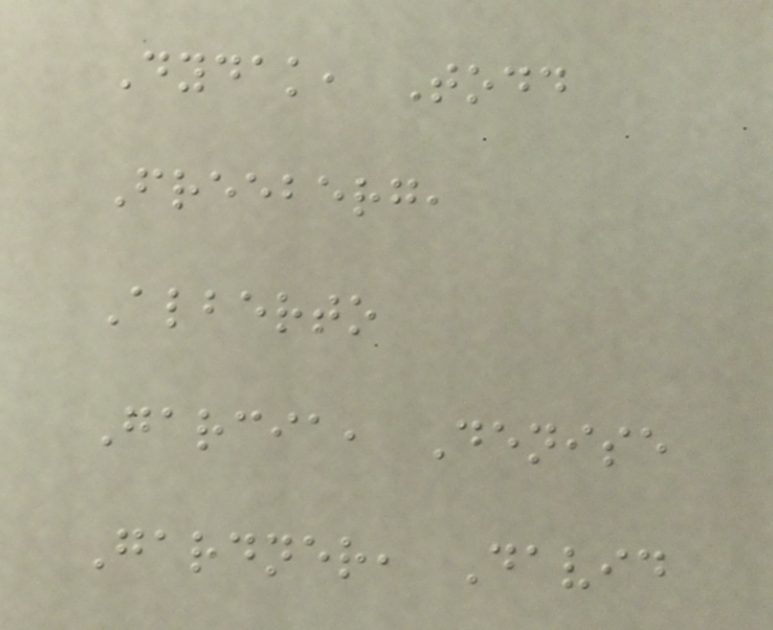Dydak, Todd
Freeberg,
Alberto
Garcia, Denise
Gardner, David
